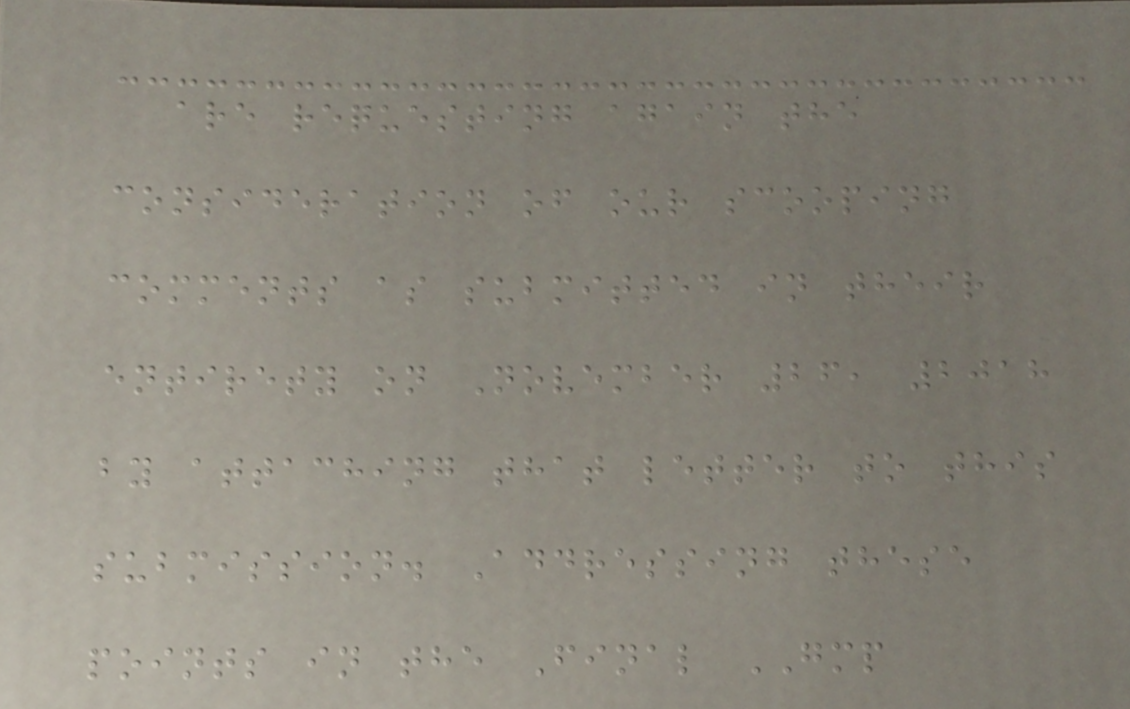are requesting again the
consideration of our scooping
comments as submitted in their
entirety on November 26, 2018
by attaching that letter to this
submission. Addressing these
points in the Final GMP
